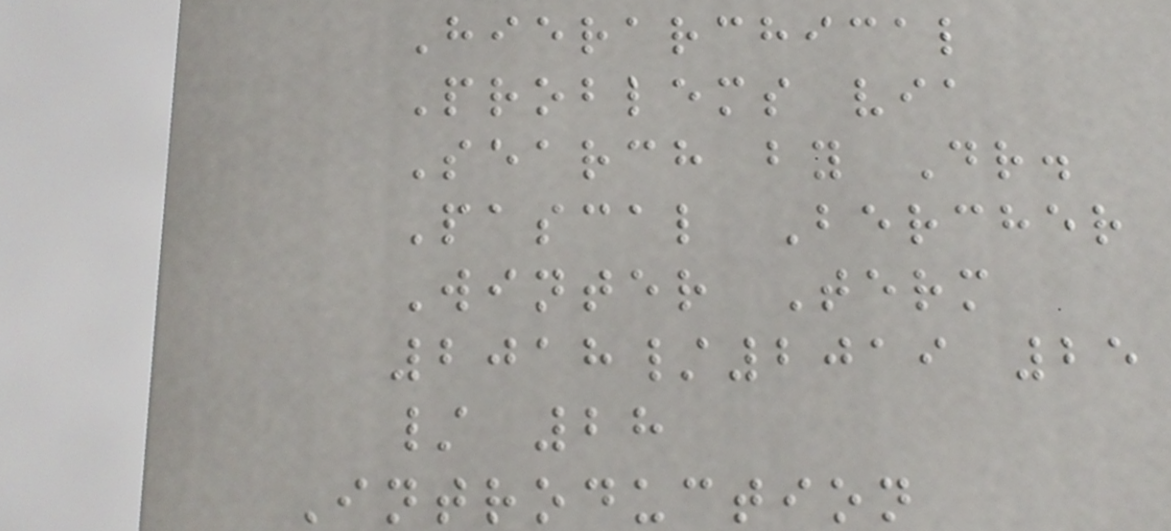Hierarchical
Problems via
Search by Dr.
Pascal Bercher
Winter Term
2018/2019 25
/ 28
Introduction
